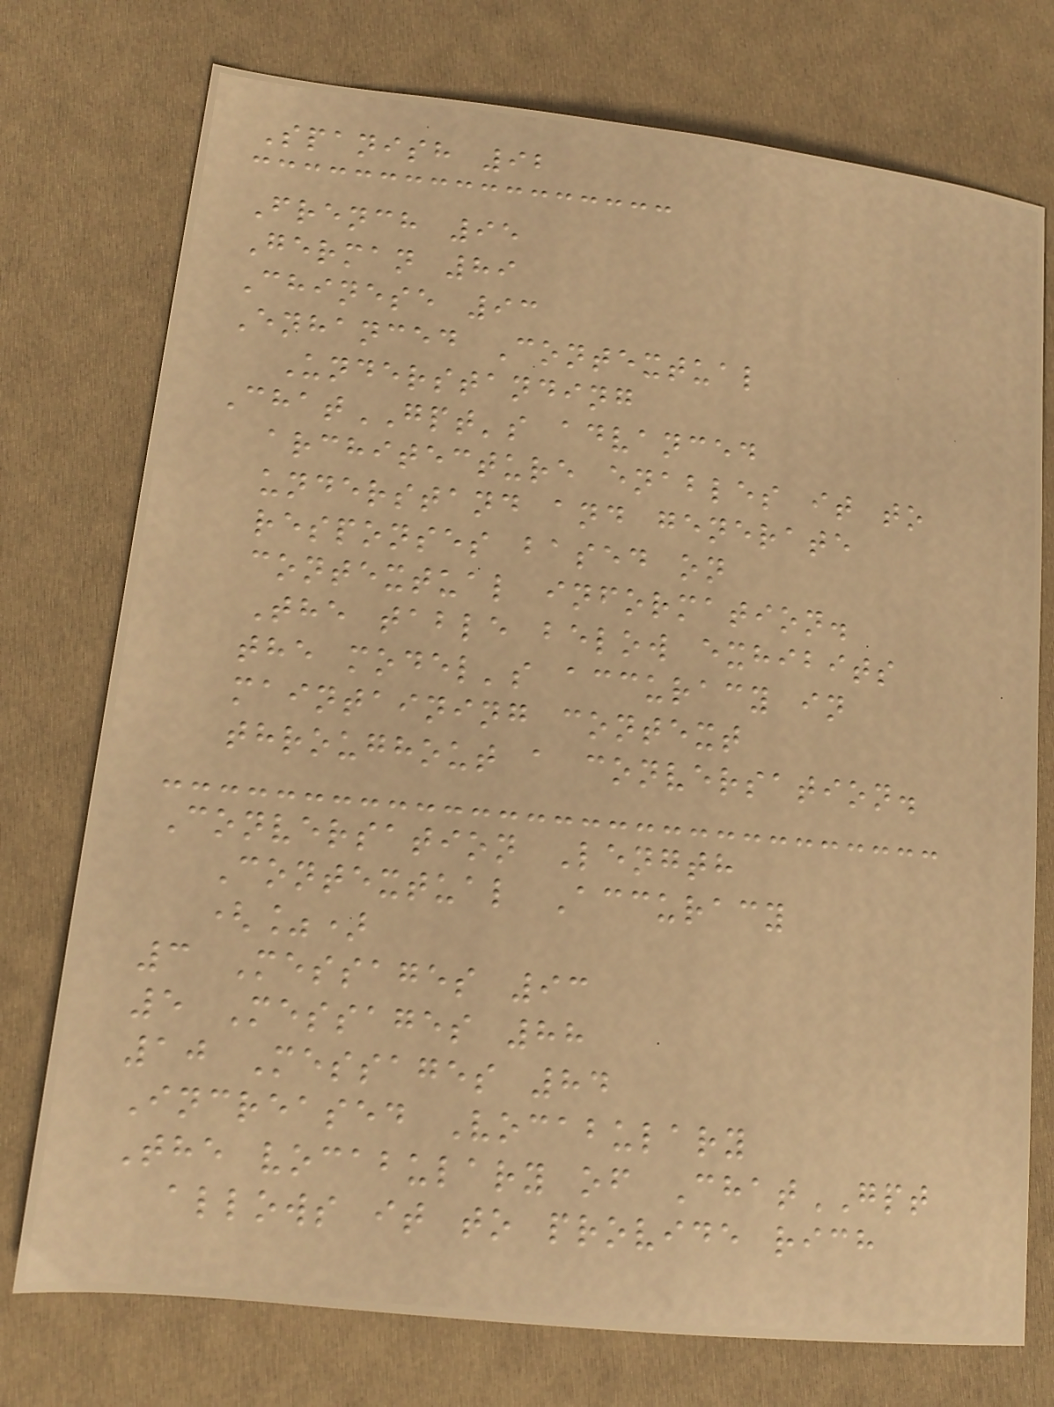Spanish 92
French 95
German 89
Chinese 93
Enhanced Contextual
Understanding
ChatGPT's advanced
architecture enables it to
understand and generate
responses based on
contextual information.
The table below exhibits
the model's accuracy in
maintaining context
throughout a conversation.
Conversation Length
Contextual Accuracy
(%)
3 Messages 93
5 Messages 88
10 Messages 84
Increased Vocabulary
The vocabulary of ChatGPT
allows it to provide rich
